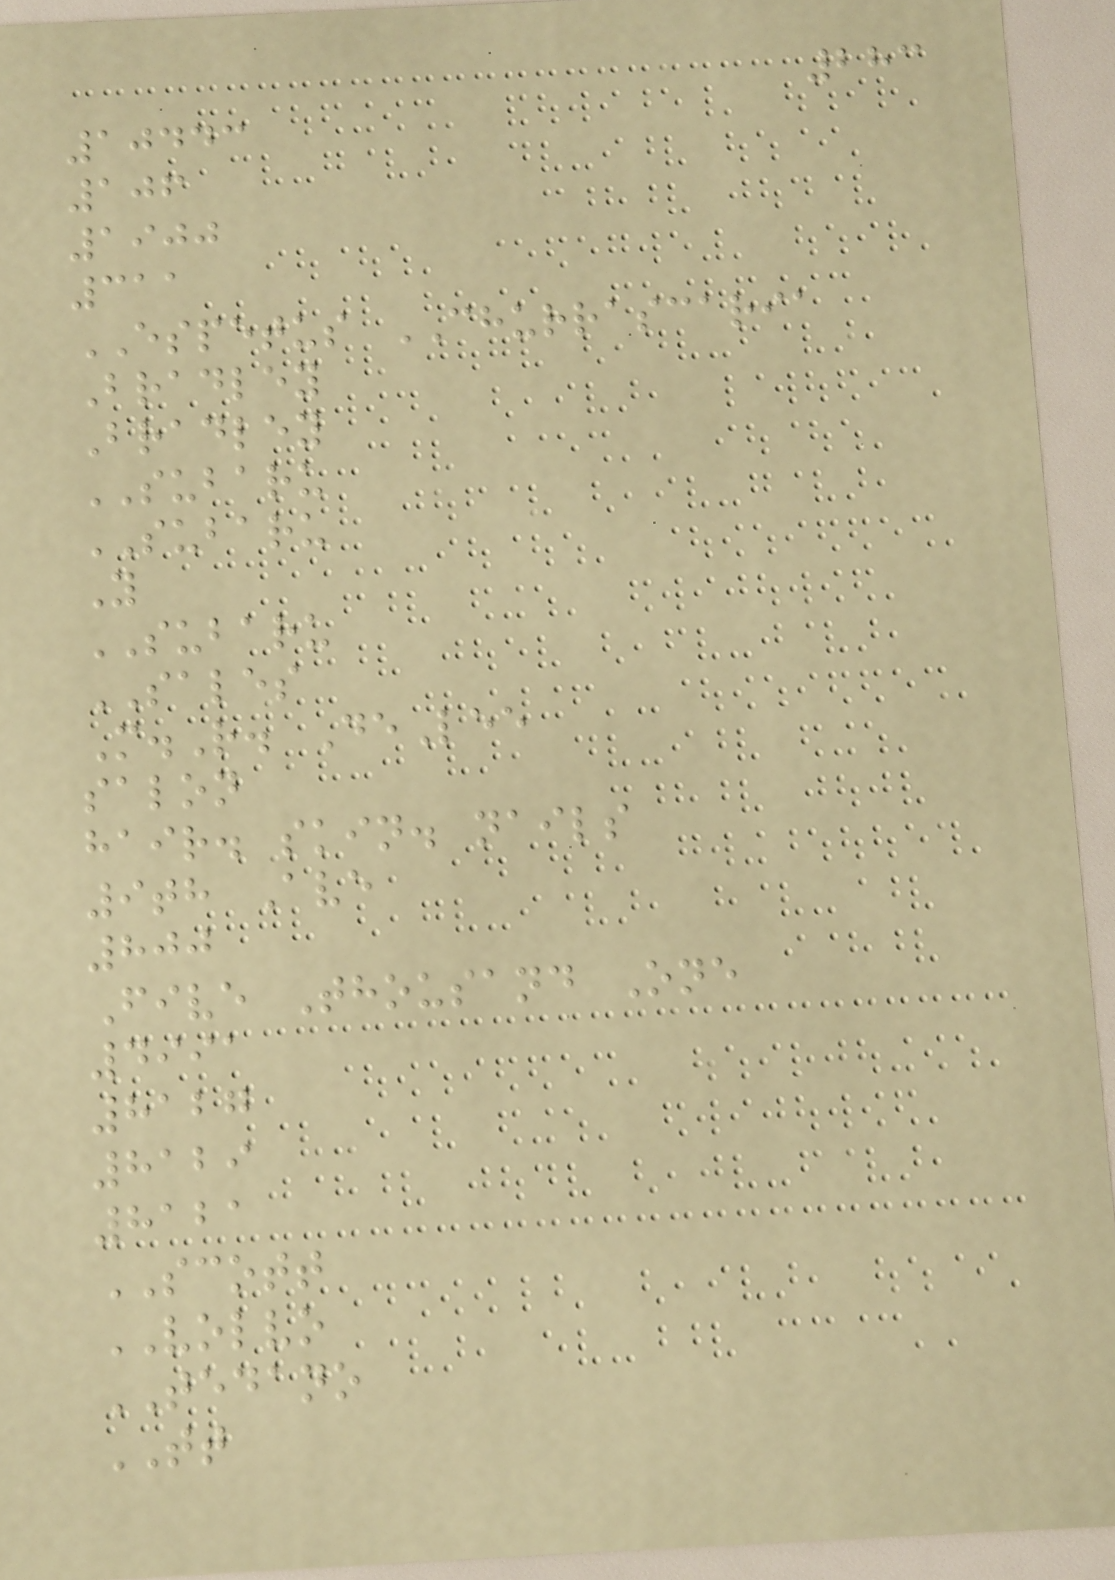283
10443
106
1900
311
ESPETUS CHURRASCARIA
Bradley
Bradley
SUBARU
SUBARU
Y
SUBARU
SALES
M.R. DeLee
salon
hair. skin. nails
9th Ave
800
Five Thousand One
4991
8127
8129
8121
SCOTT
VOLVO
TEDANO
TT
